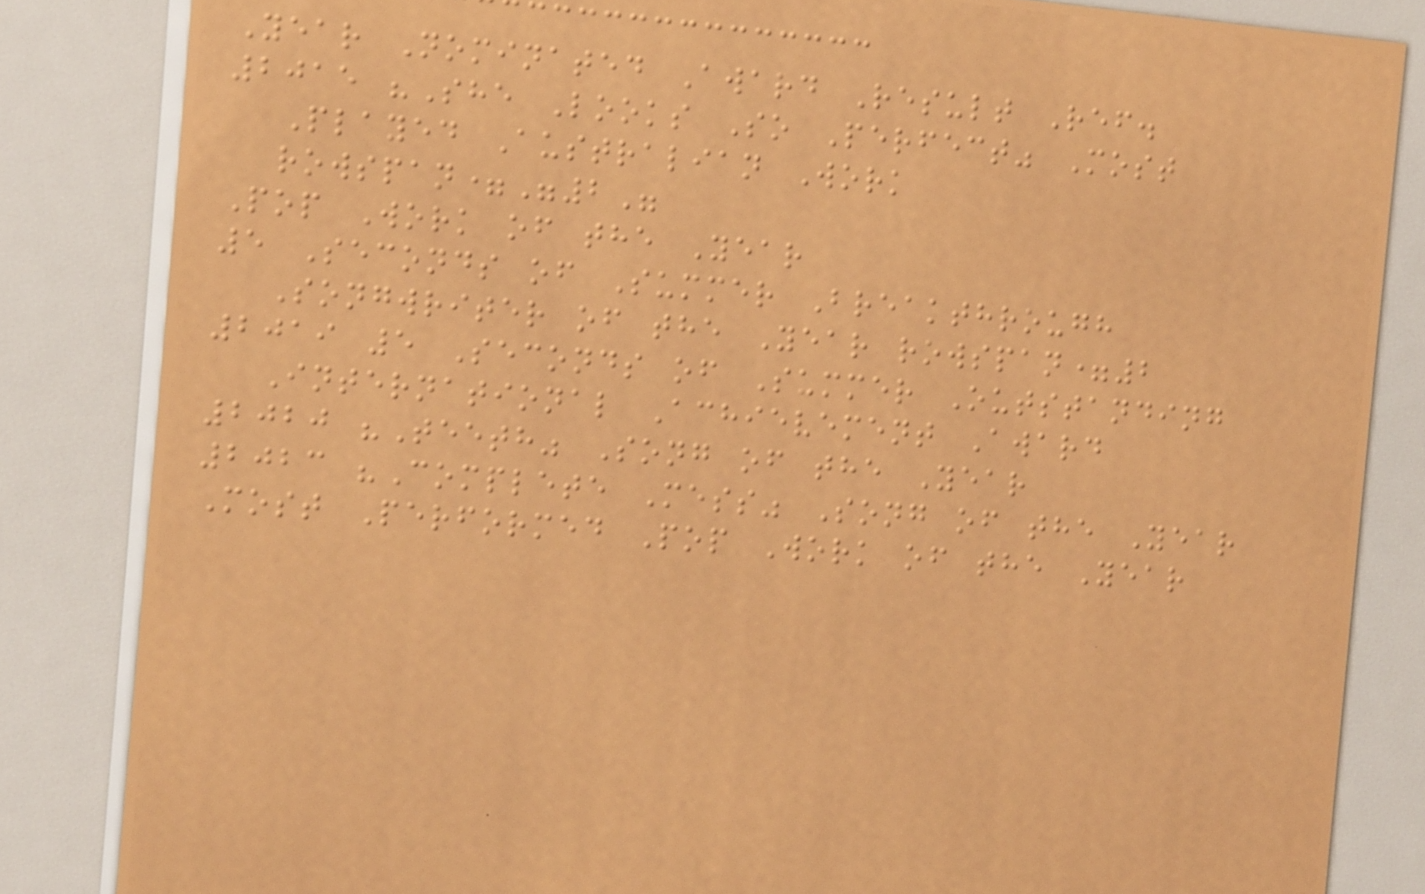Year Nominated Award Result Ref.
2015 "She Looks So Perfect" Most
Played Australian Work
rowspan="2"
Pop Work of the Year
5 Seconds of Summer Breakthrough
Songwriter of the Year rowspan=2
2019 5 Seconds of Summer Outstanding
International Achievement Award
2020 "Teeth" Song of the Year
2023 "Complete Mess" Song of the Year
Most Performed Pop Work of the Year
